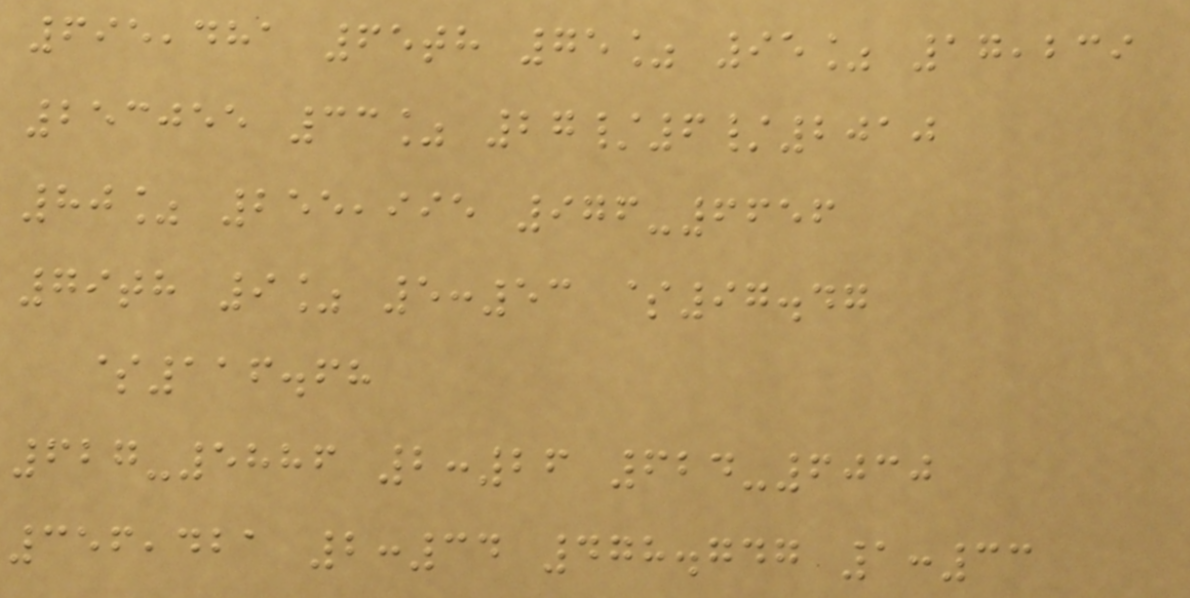695,481 65th 75% 95% 17,239
253055 33% 27/6/2010
80% 255,995 976-6656
79th 9% 5:53 $97.47
$116.68
627-5886 2:26 624-6030
356,421 2:34 478.747 1:33
